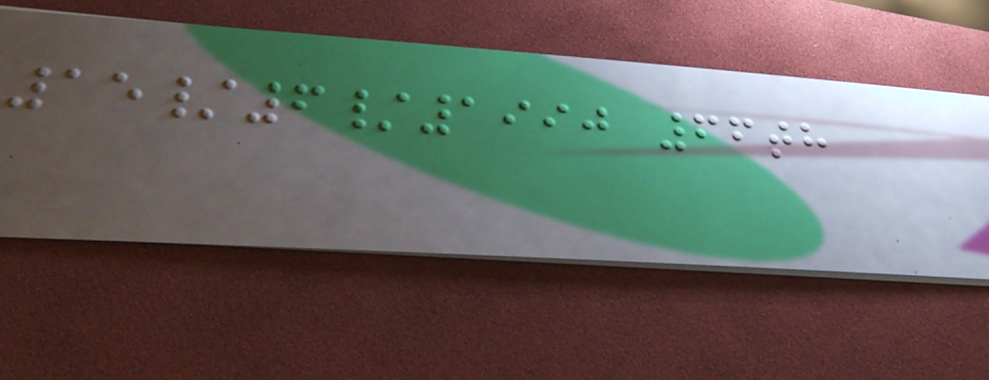15/6/1990 66th
